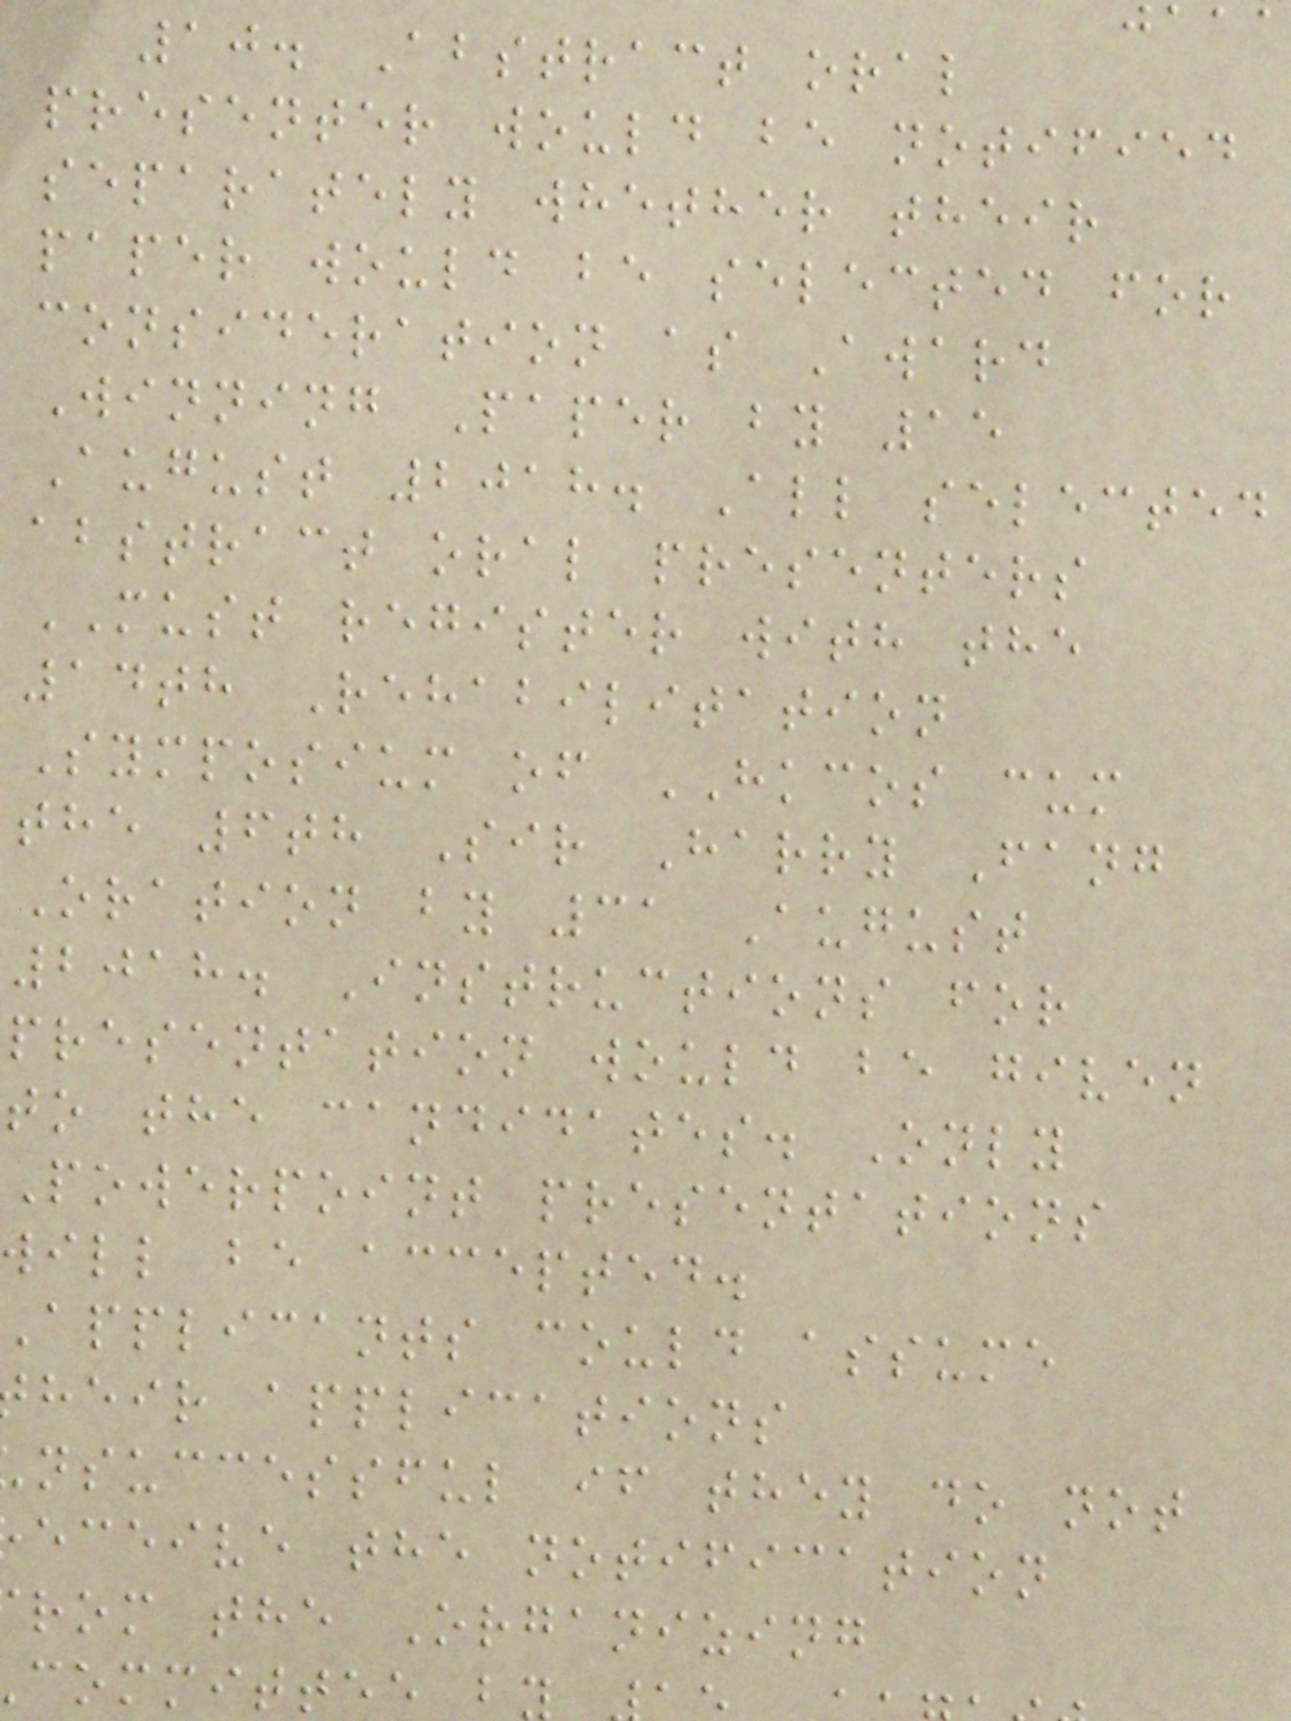10. Abstract oral
presenter would be notified
separately whether their
paper would be selected for
consideration as Award
Winning Paper by 15
August 2018. All selected
abstract oral presenters
MUST register with the
14th Rehabilitation
Symposium of HKCOS cum
the 6th Sir Harry Fang
Oration by 31 August
2018. Instructions for
presentation would be given
to the candidates. Only
Powerpoint presentations
will be accepted.
applicants could assume
heir applications
nsuccessful if they do not
eceive the notification
rom the Organizing
committee
